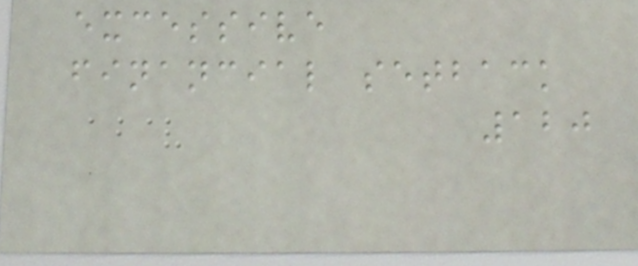excessive
financial setback
120
